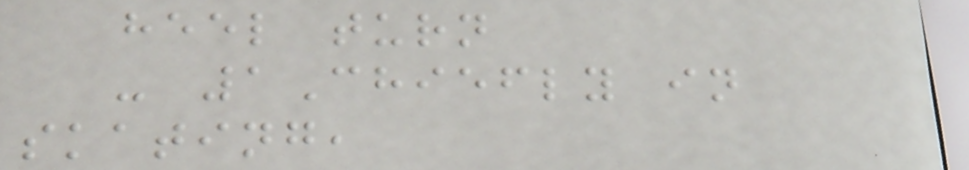heel turn
- 1Chiefly in
skating,
